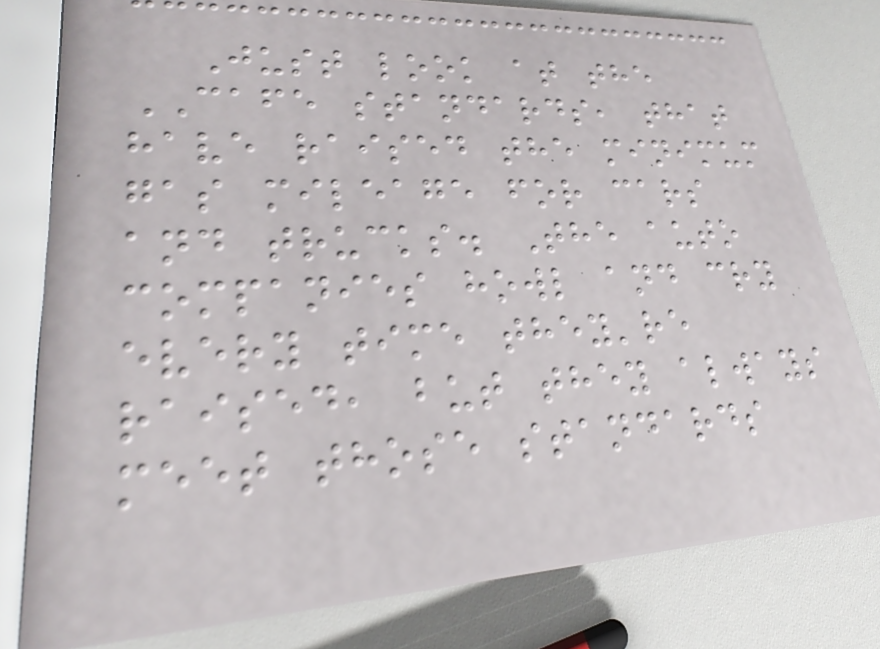Just look at the
CAFE standards, that
have raised the minimum
gas mileage for cars
and trucks. The auto
companies howl and cry
every time they're
raised, but they always
meet those standards
